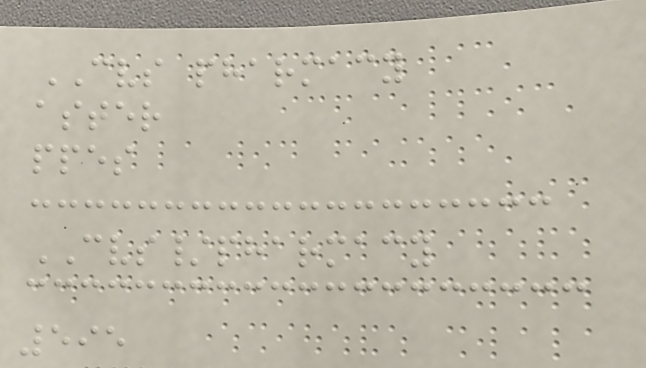CVS pharmacy
aster
ppes
CVS/pharmacy
595
